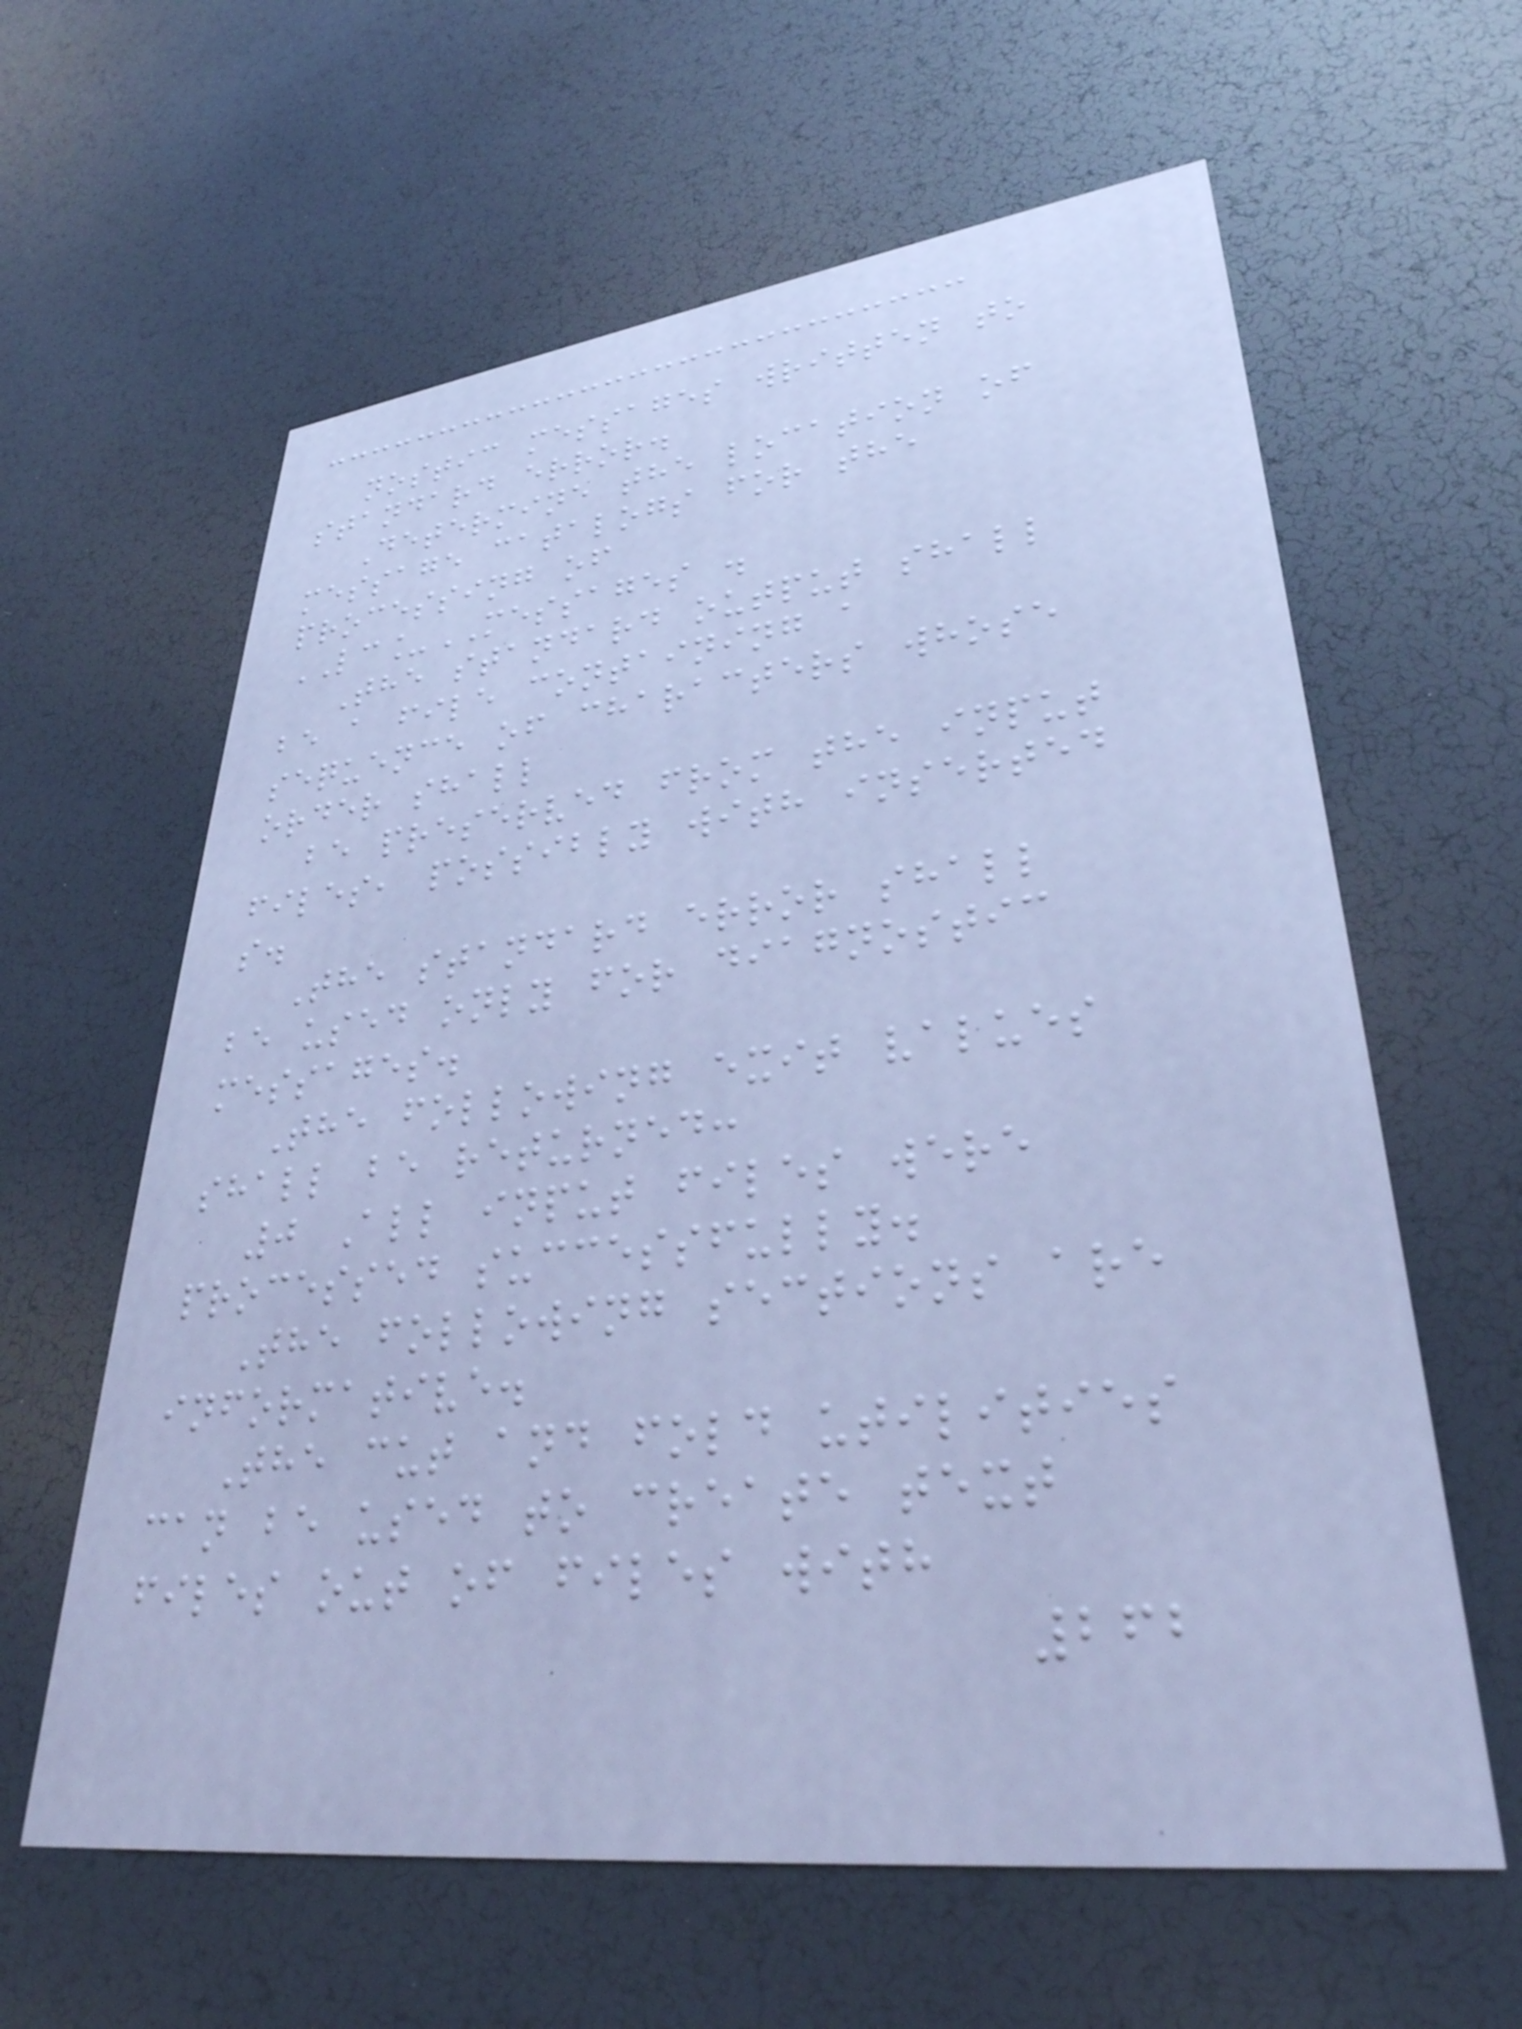nostic messages written to
standard error.
Determine the location of
message catalogs for the
processing of
LC_MESSAGES .
The standard output shall
be a file containing a
sequence of characters whose
order shall
be preserved from the input
files, possibly with inserted
s.
The standard error shall
be used only for diagnostic
messages.
The following exit values
shall be returned:
0 All input files were
processed successfully.
The following sections are
informative.
The cut and fold utilities
can be used to create text
files out of files with
262
